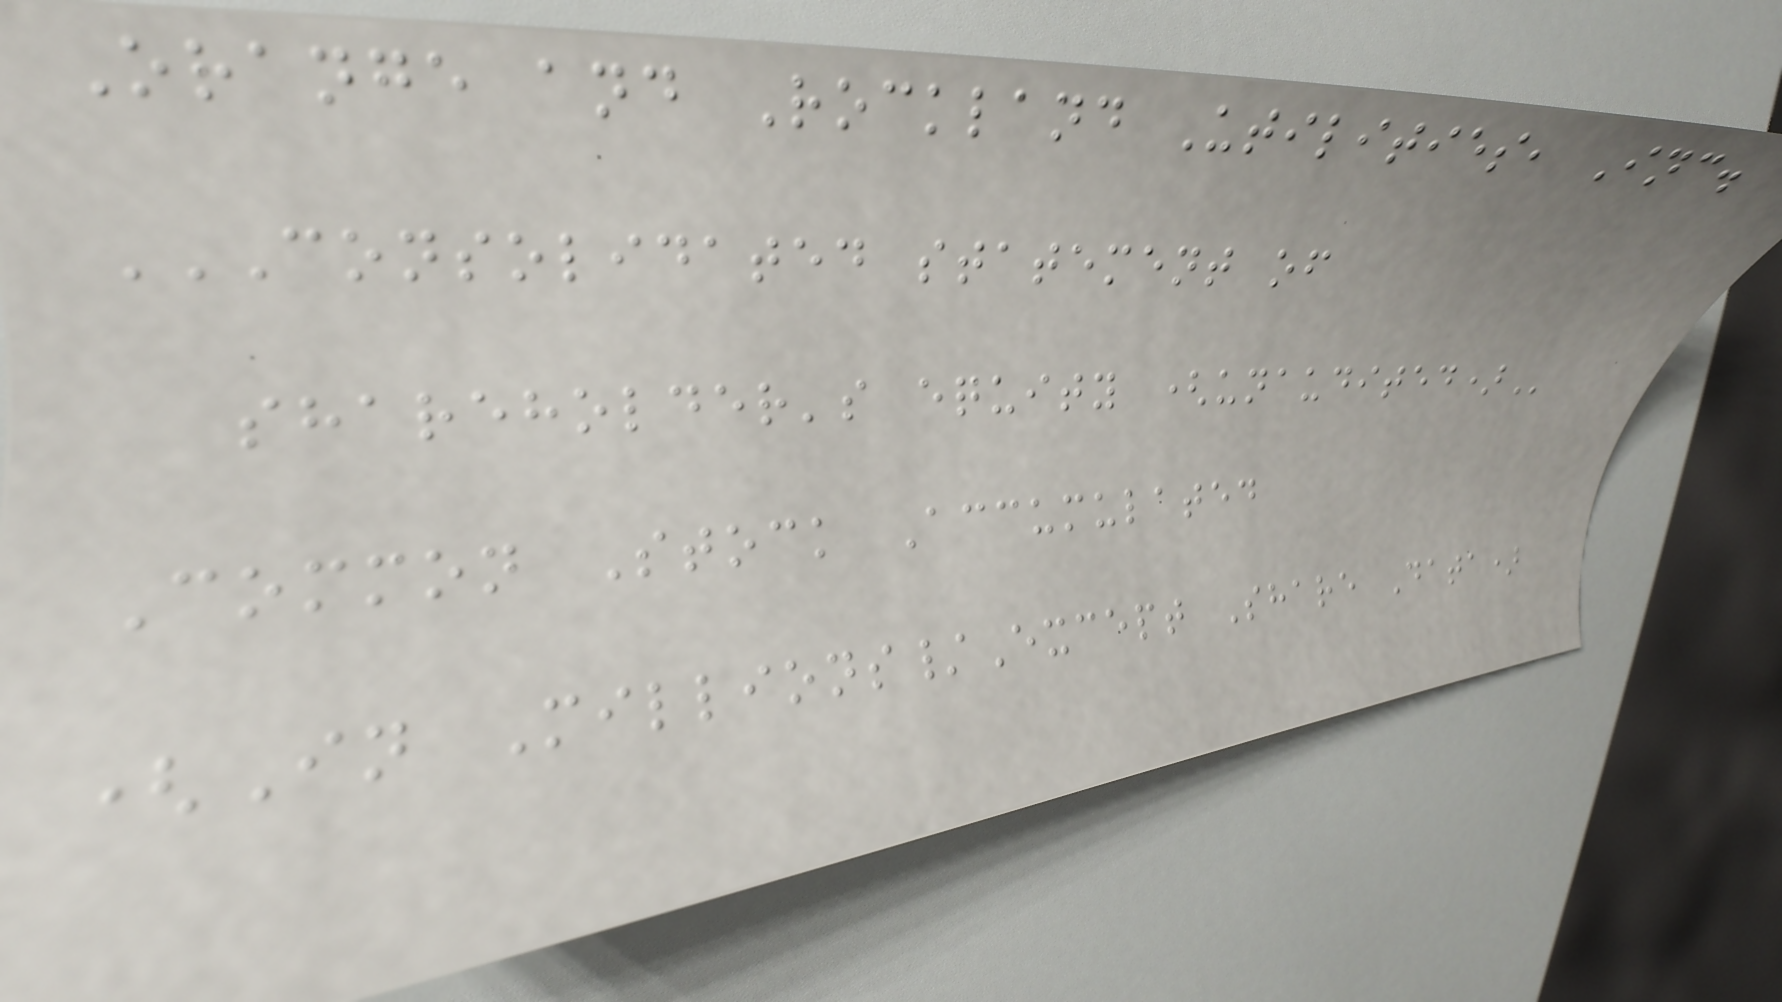Orange and Rockland Utilities, Inc.
CONSOLIDATED STATEMENT OF
SHAREHOLDER'S EQUITY (UNAUDITED)
Common Stock Accumulated
(In Millions/Except Share Data)
